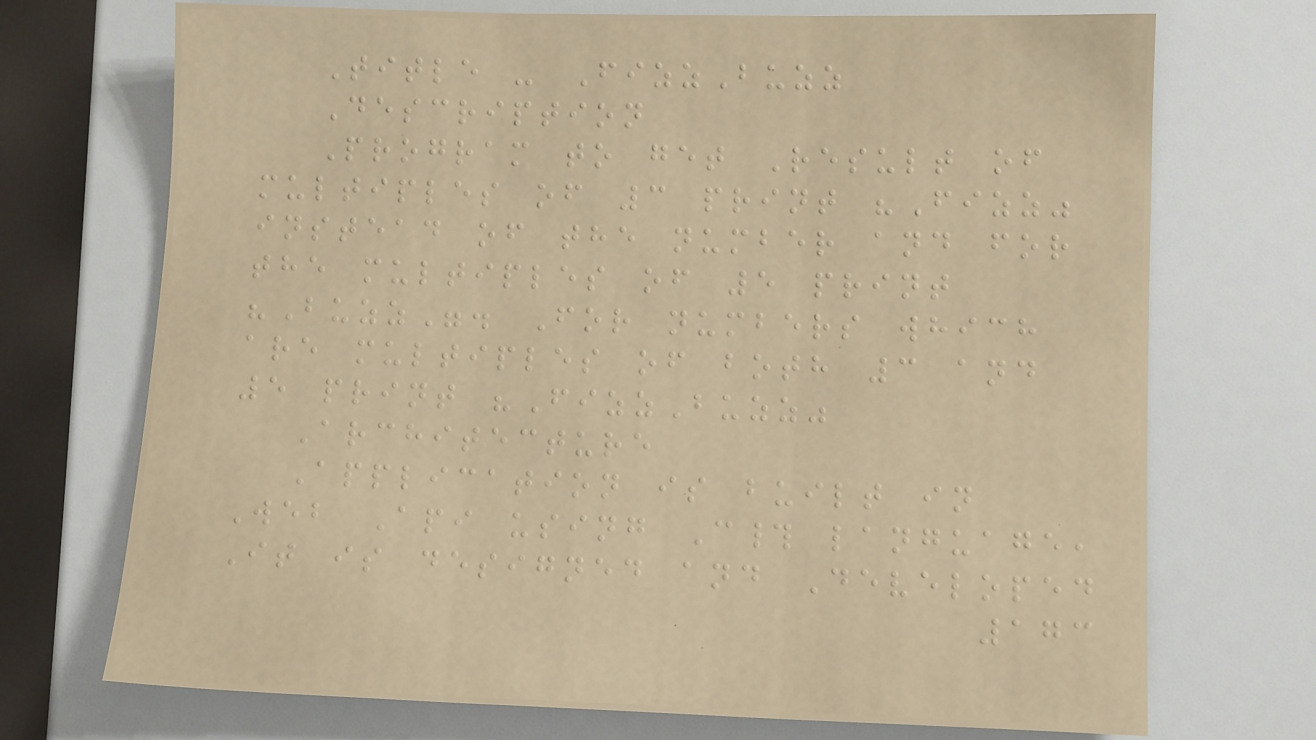Title - FizzBuzz
Description
Program to get Result of
multiples of 3 print "Fizz"
instead of the number and for
the multiples of 5 print
"Buzz". For numbers which
are multiples of both 3 and
5 print "FizzBuzz"
Architecture
Application is built in
Web Api using C# language,
It is designed and Developed
173
